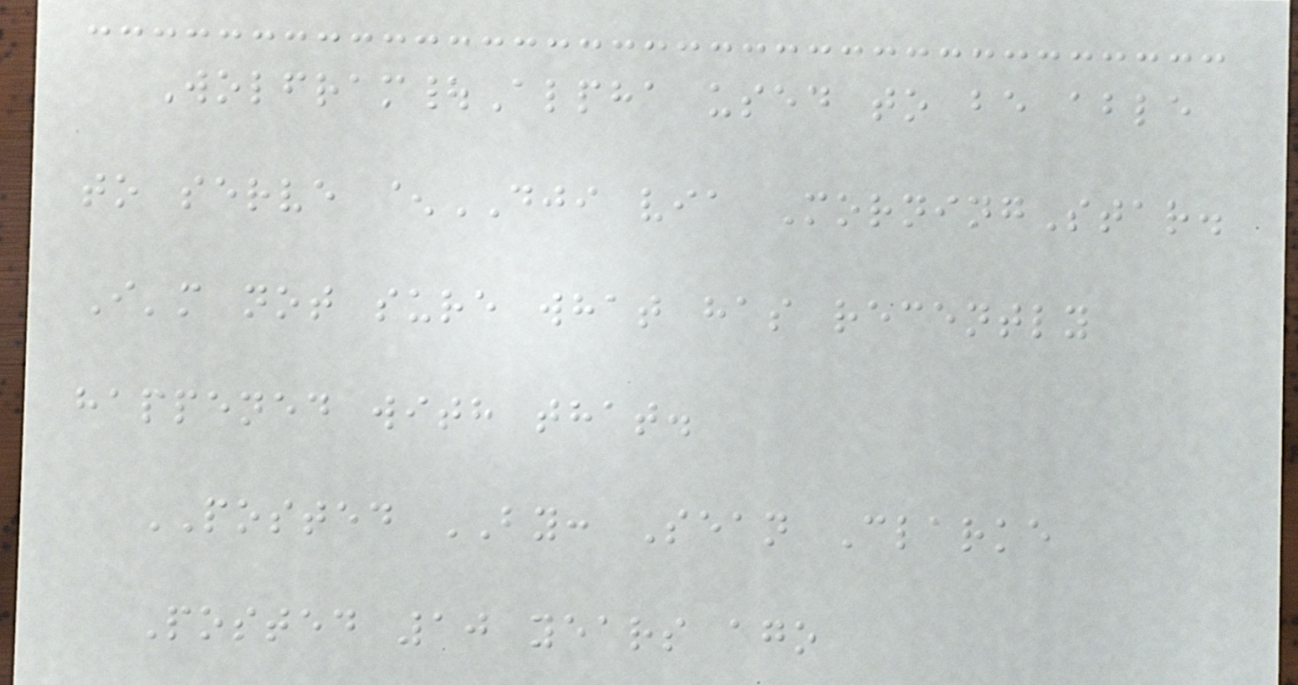Wolfram|Alpha used to be able
to serve ^DJI via MorningStar.
I'm not sure what has recently
happened with that.
POSTED BY: Sean Clarke
Posted 10 years ago
